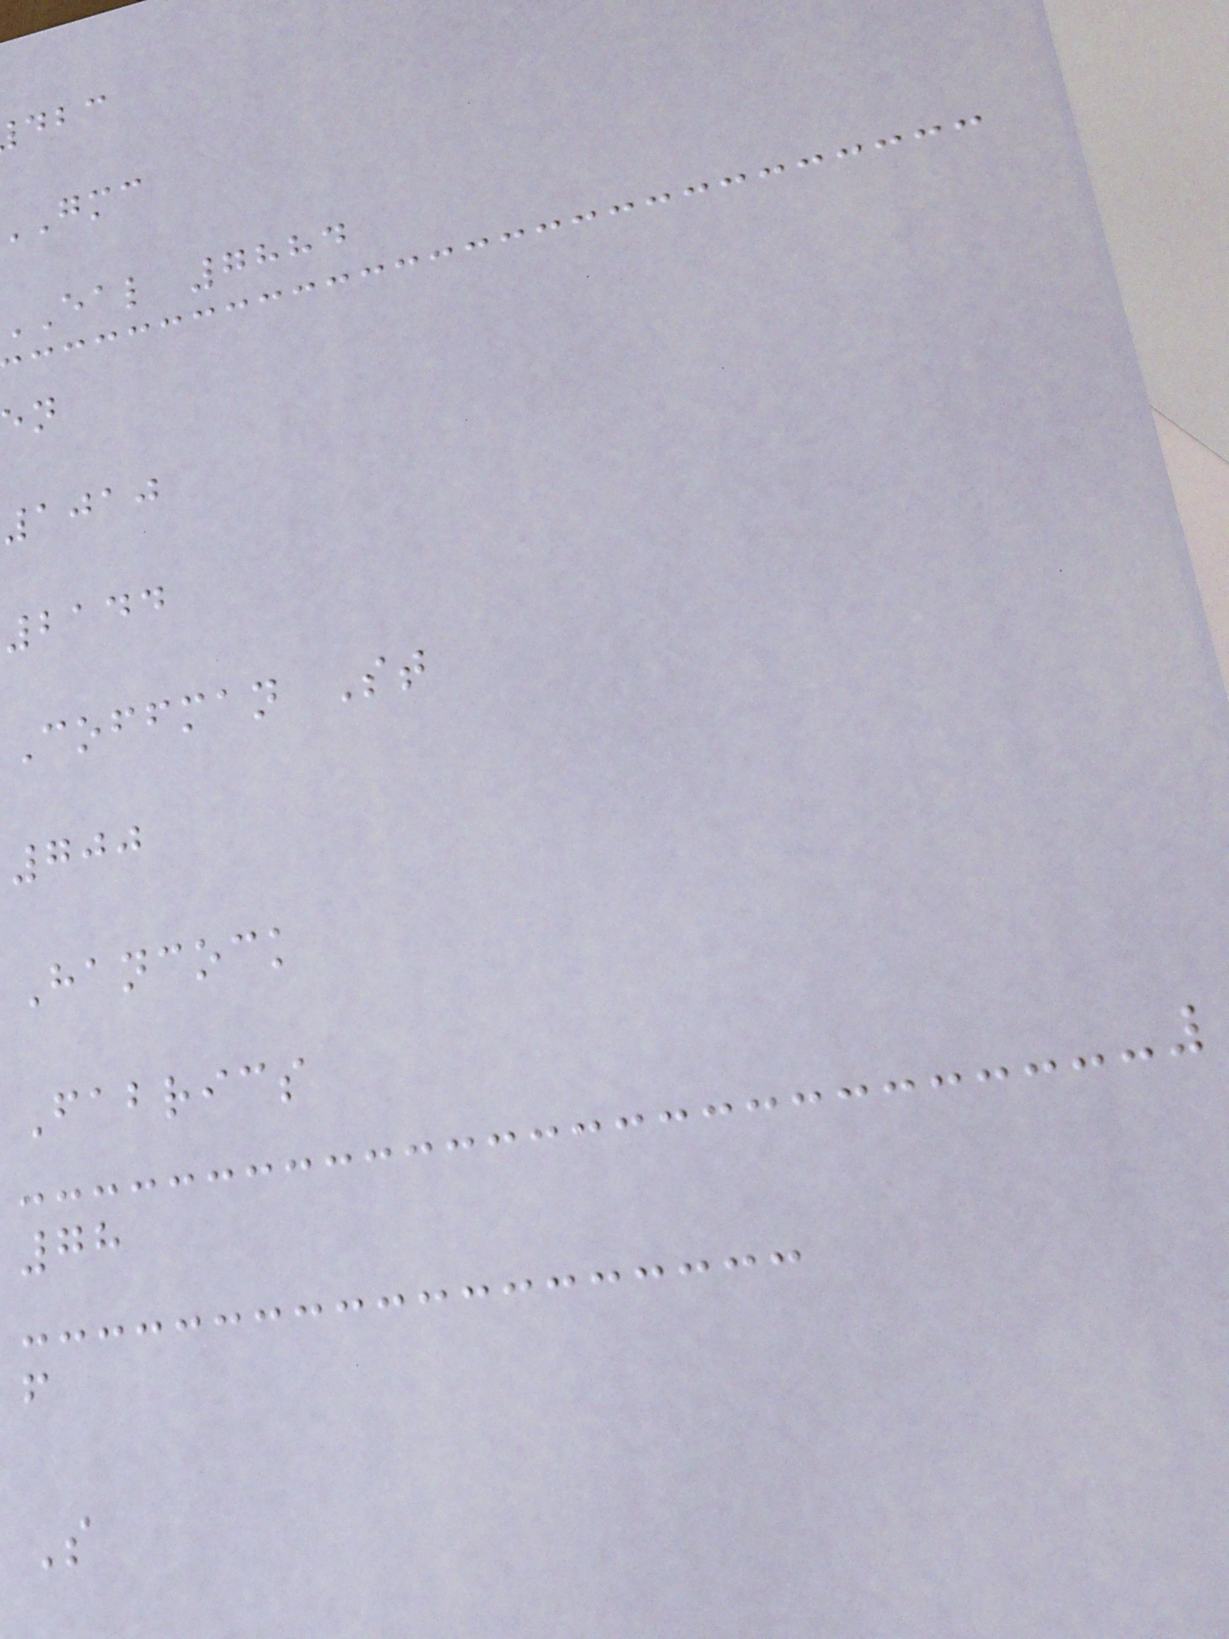eal 7884
en
1010
2144
Coffman St
700
Hancock
Fabrics
78
f
S
